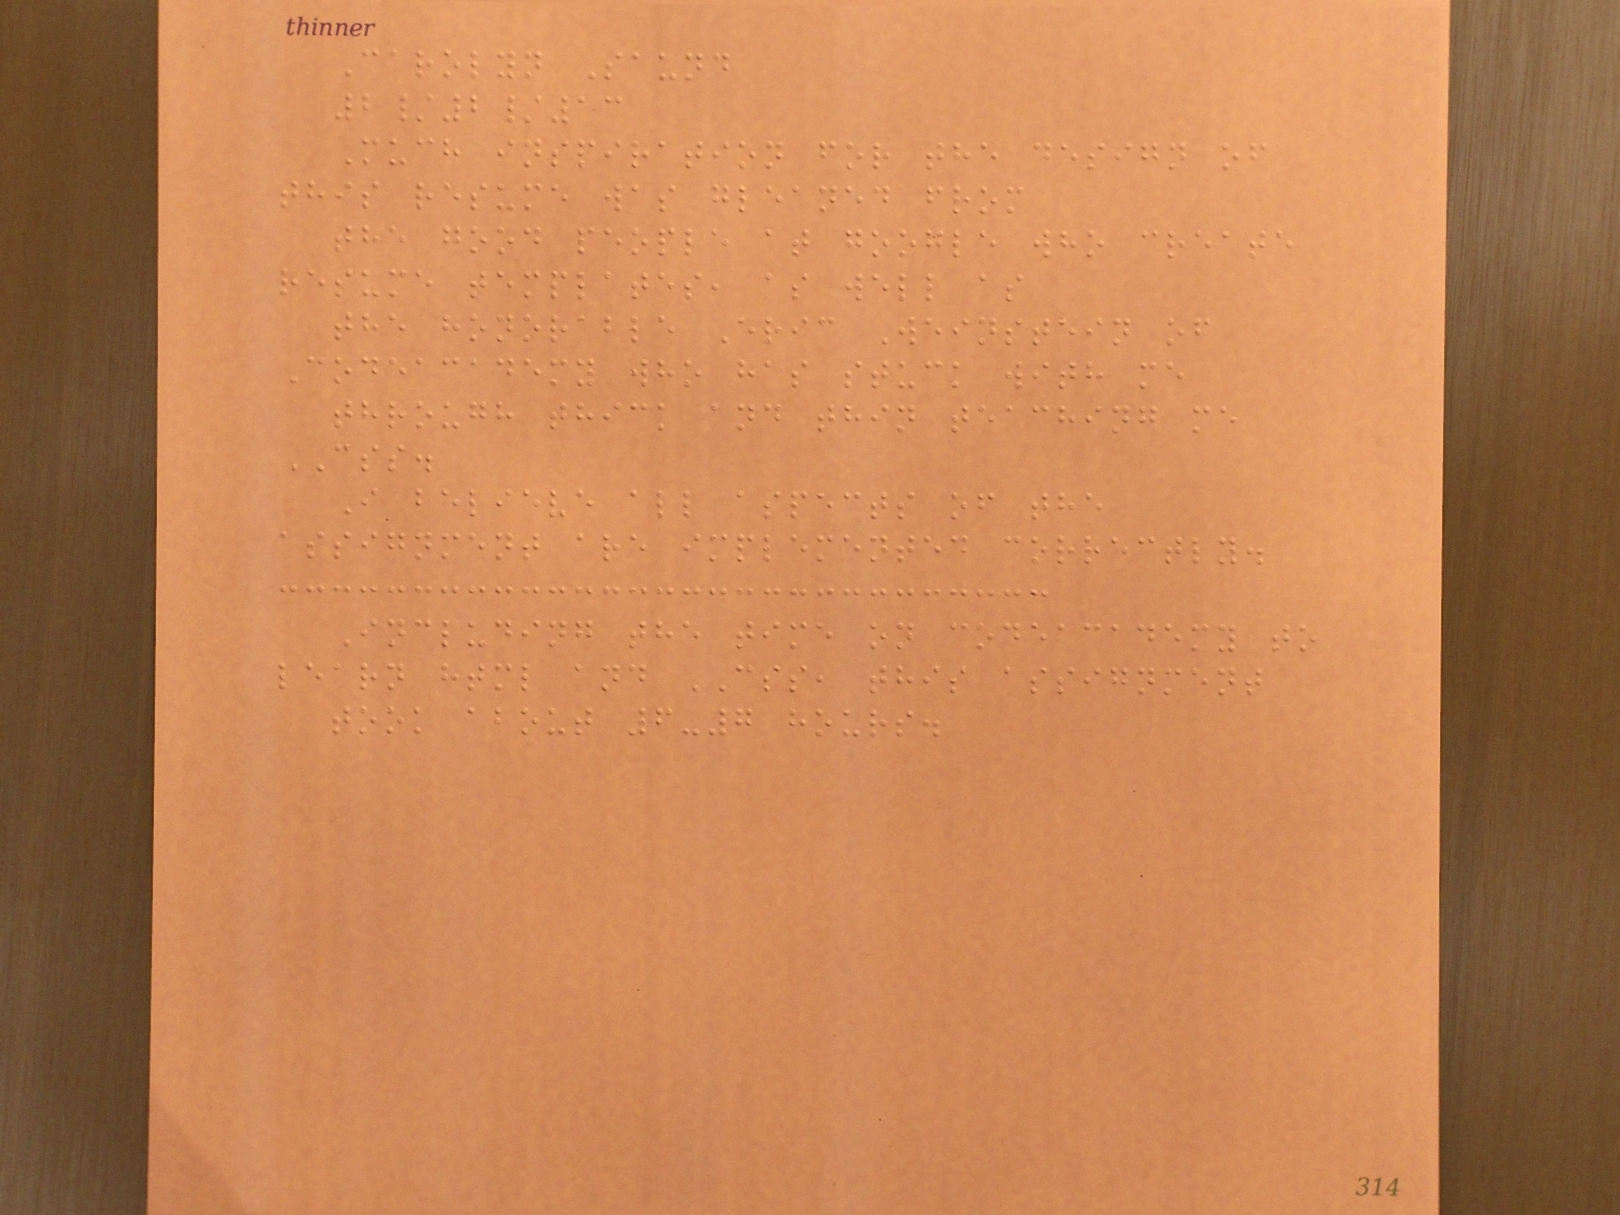Carolyn Saund
2/2/13
Much inspiration for the design of
this resume was gleaned from
the good people at google who create
resume templates, as well as
the honorable Eric Weinstein of
Codeacademy who has stuck with me
through thick and thin teaching me
CSS.
I believe all aspects of the
assignment are implemented correctly.
Including the time on codeacademy to
learn html and CSS, this assignment
took about 6-7 hours.
